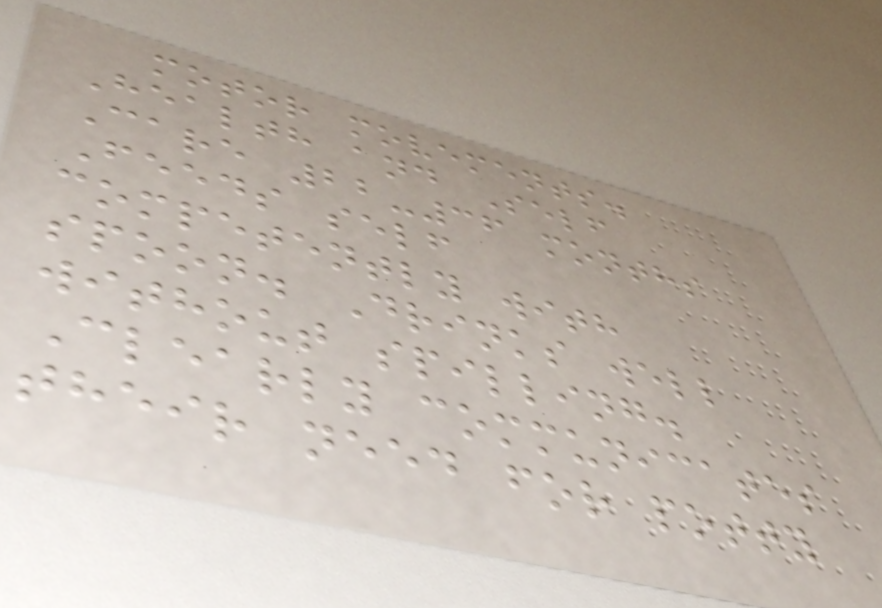motor movements.
Health and Self
Care 22-36 months
Feeds self
competently with
spoon. Drinks well
without spilling.
Clearly communicates
their need for potty
